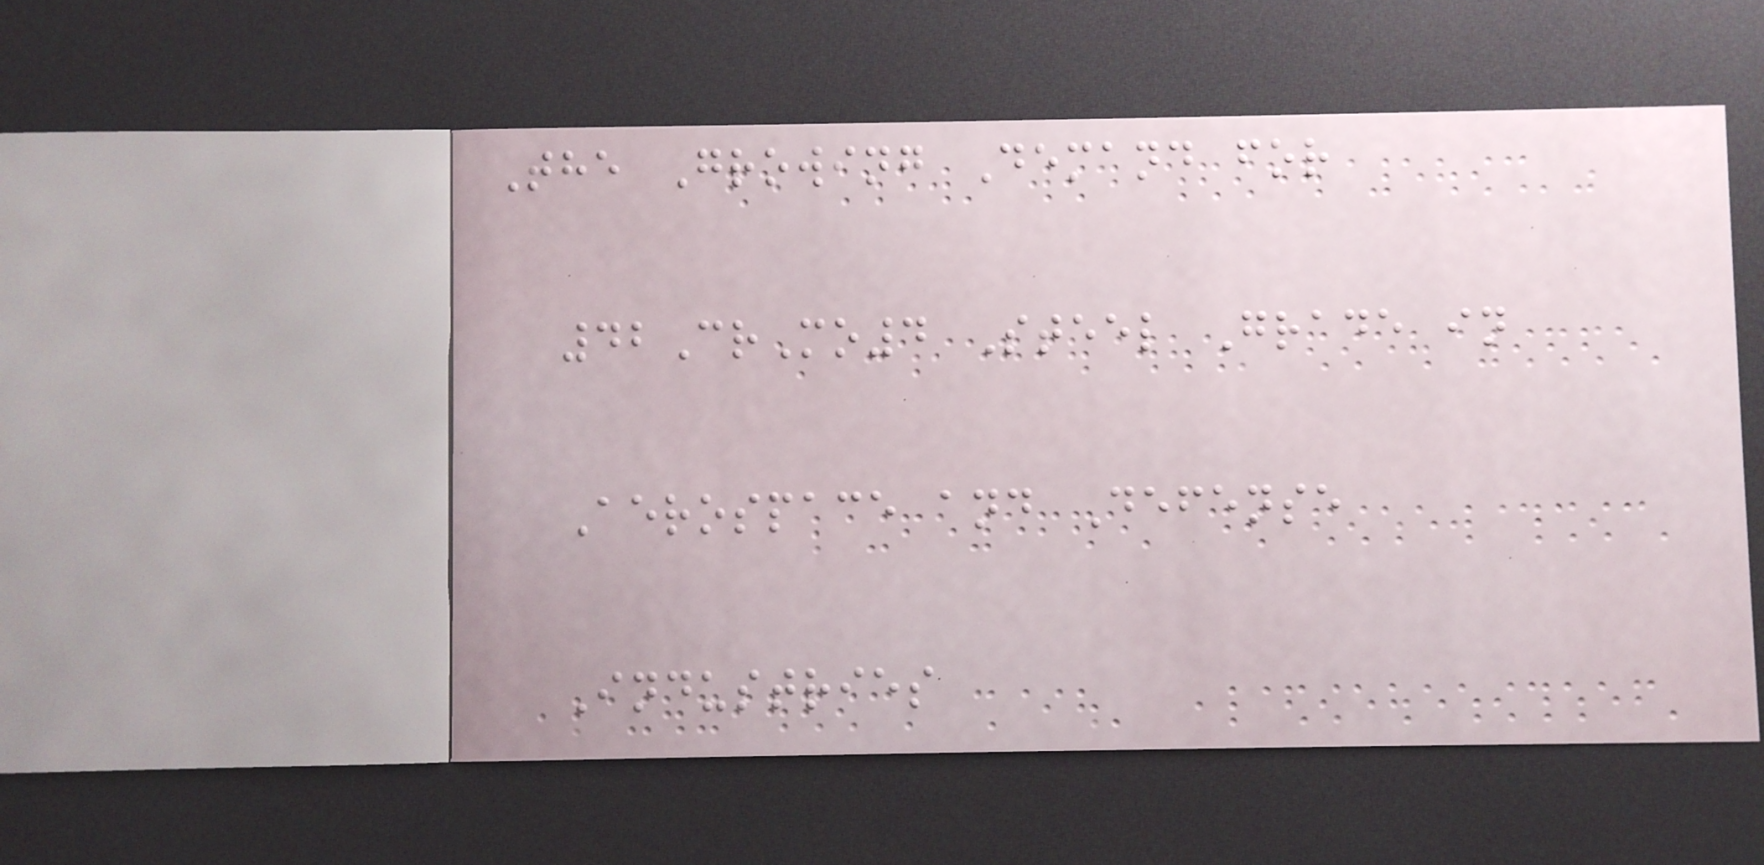The Growing Demand for
42CrMo4 Steel Grade in
Aerospace and Defense
Industries
